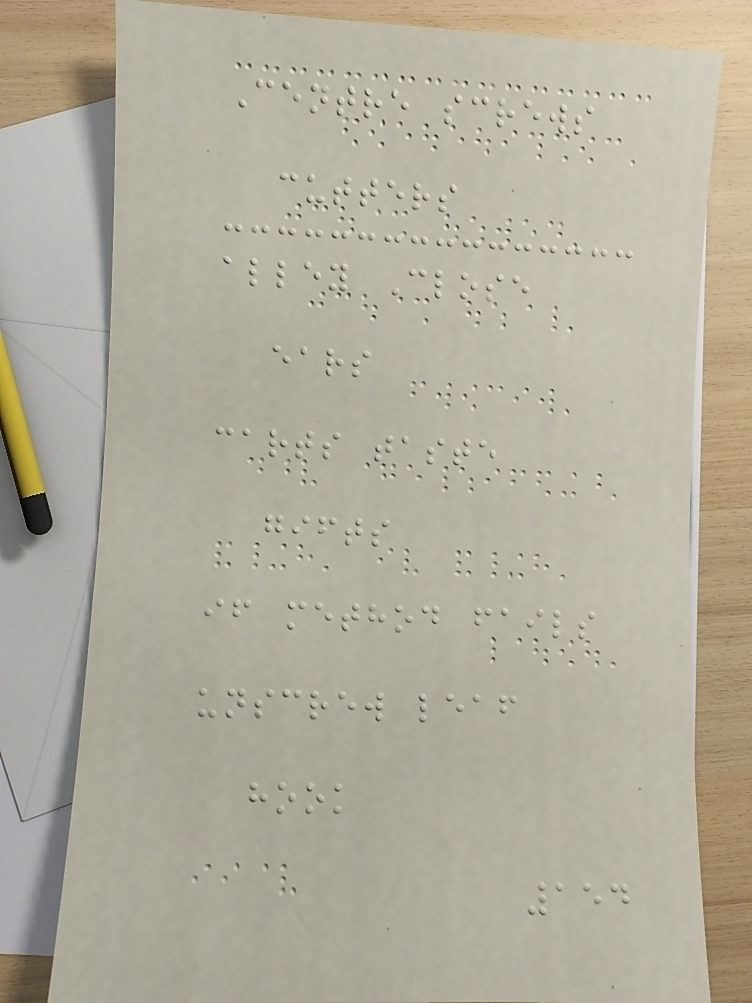Centre screws
cutters
alley Close
ears
carts taste
gifts
if method fails
unscrew leaf
hook
154
